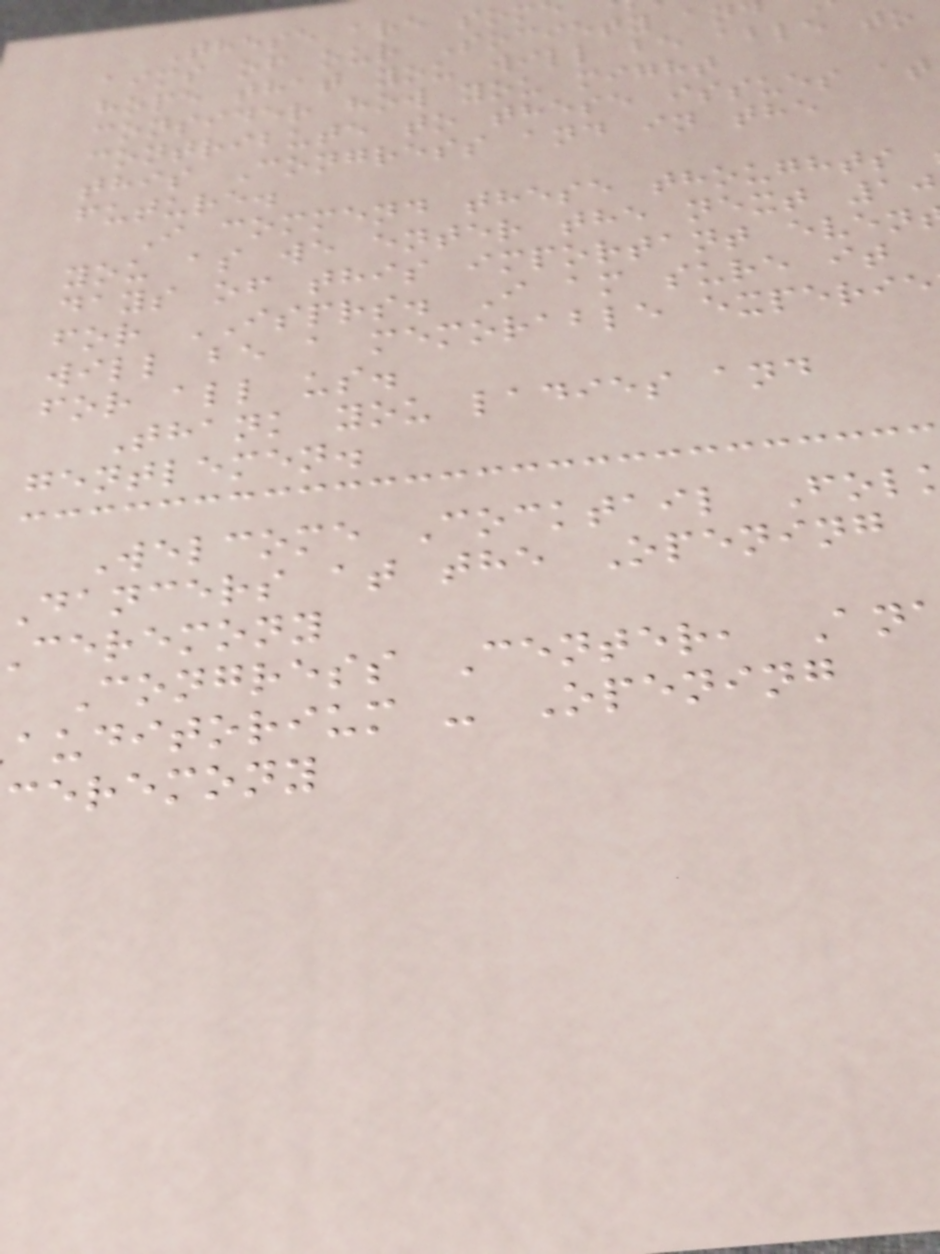These are som
aims of our Society an
hope that you will be able to
consider how you might
contribute to these issues at
this Congress and in the
future.
I commend these thoughts
you as we enter the next 10
days of this important even
for ISPRS. I am sure it
will be a memorable experie
for all us.
Thank you ladies and
gentlemen.
Welcome Cocktail Fol
Dancers at the Opening
ceremony
Congress Center, An
auditorium - Opening
ceremony
